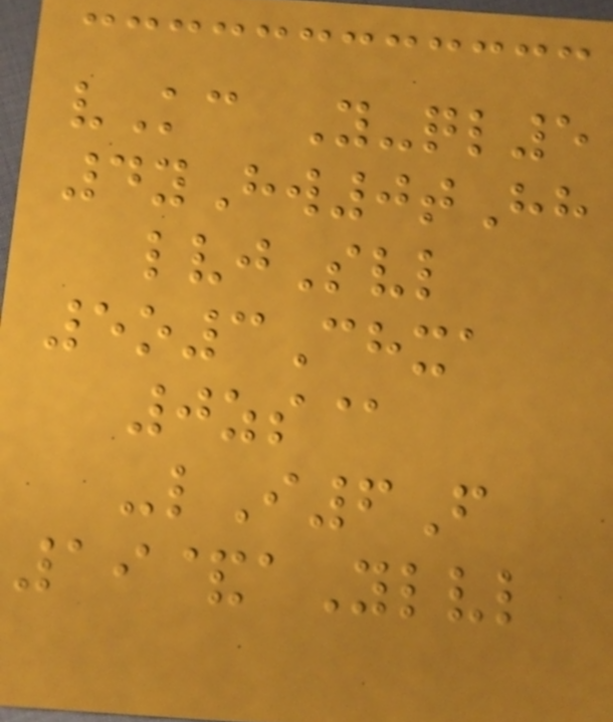vKc Y-ql5
4yHw0tHh
lvjSvl
5o3Chxa
0zs@
-lI6F
19&aYlvl
